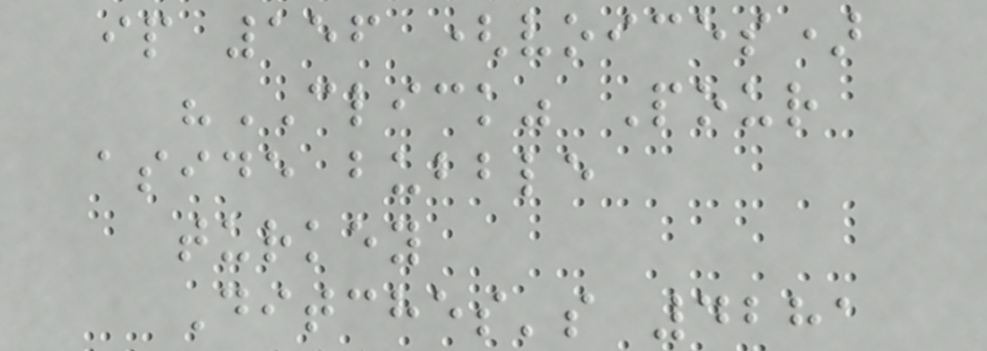ip 156 (voices)
"CLICK" Pour
aside bubble
turkey
Ditches's 4281
